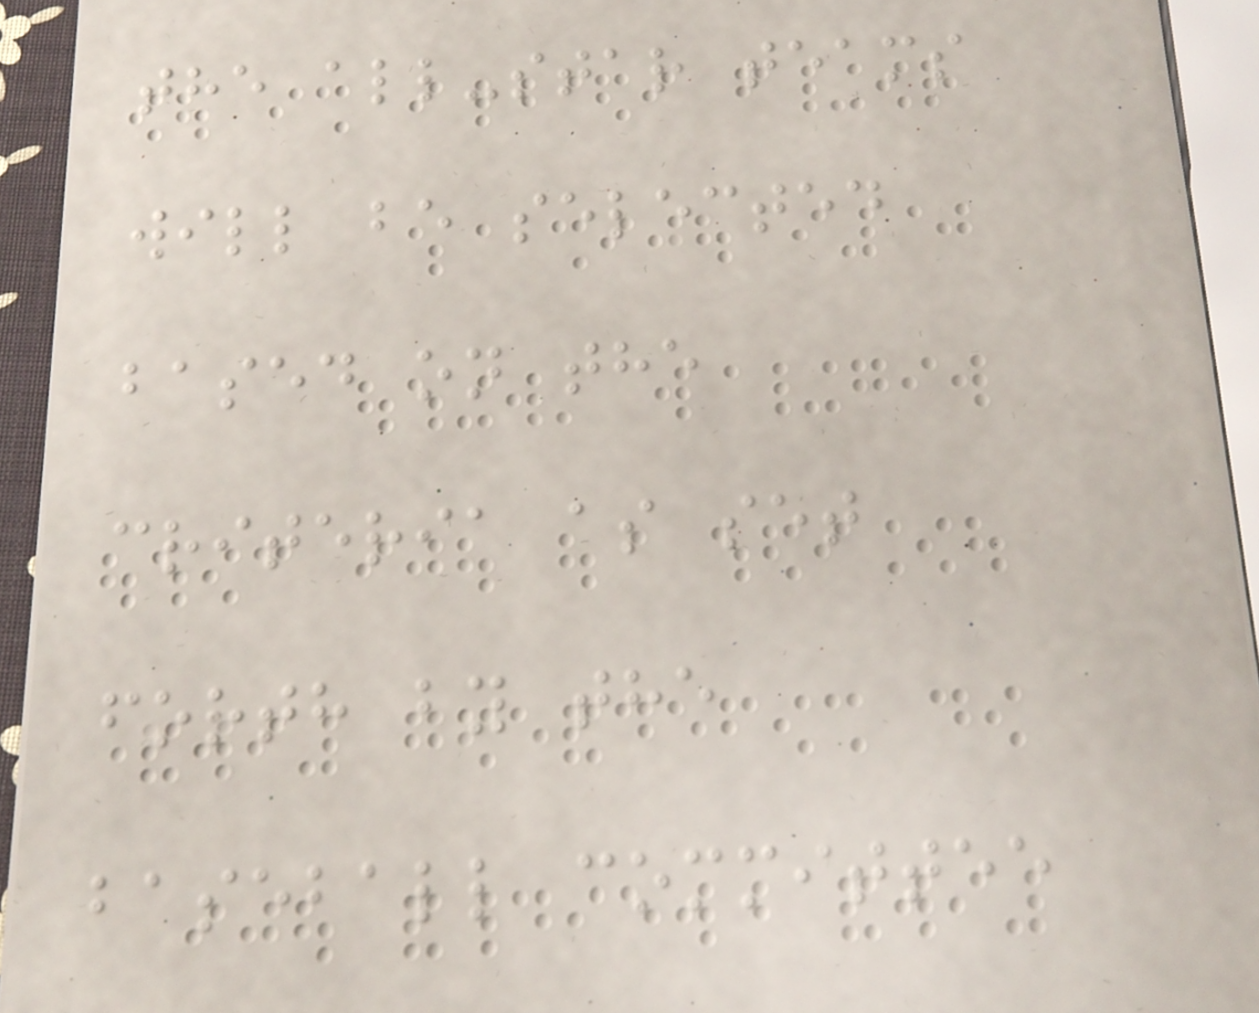the all-star teams
will be selected
based on the
criteria as set
forth by the
baseball committee
